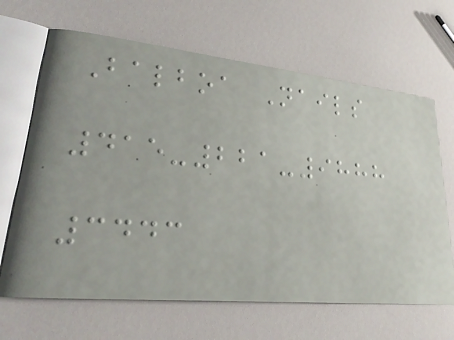Balboa Nails
415-221-9888
3443
